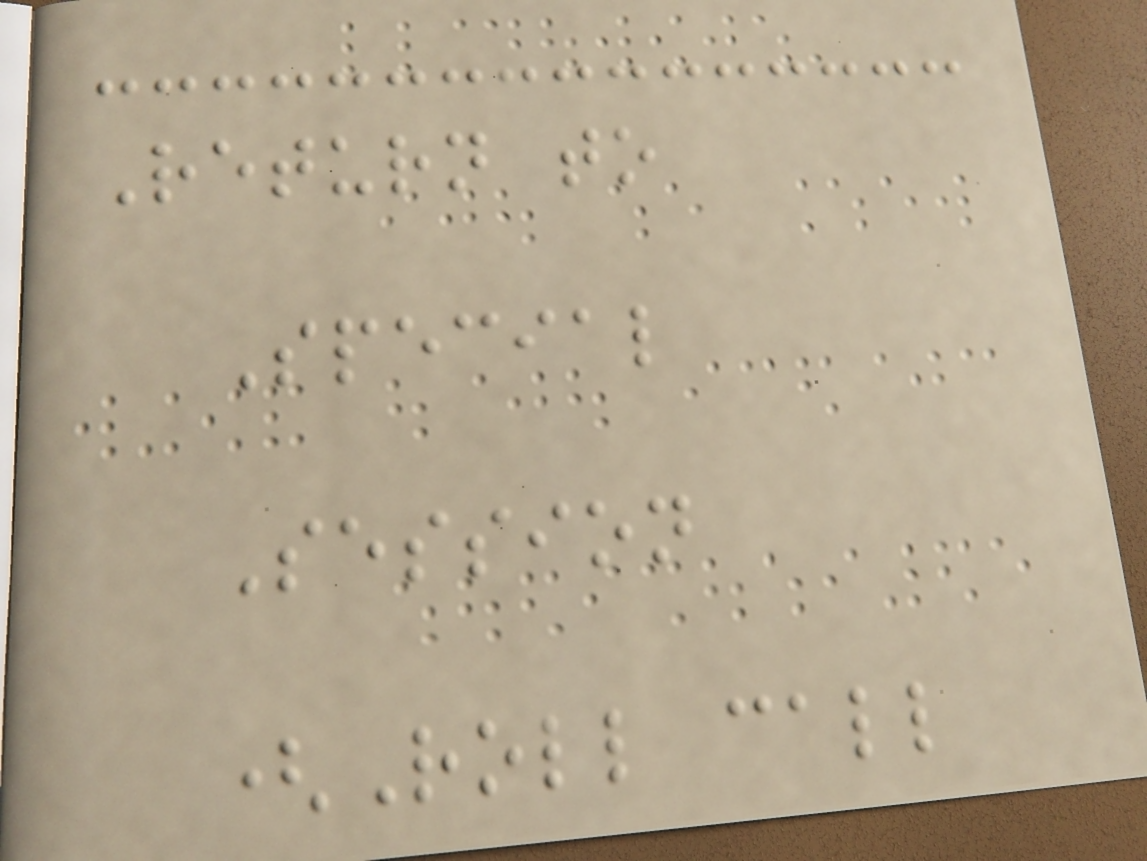Return to
Special
Session
(Roll call
